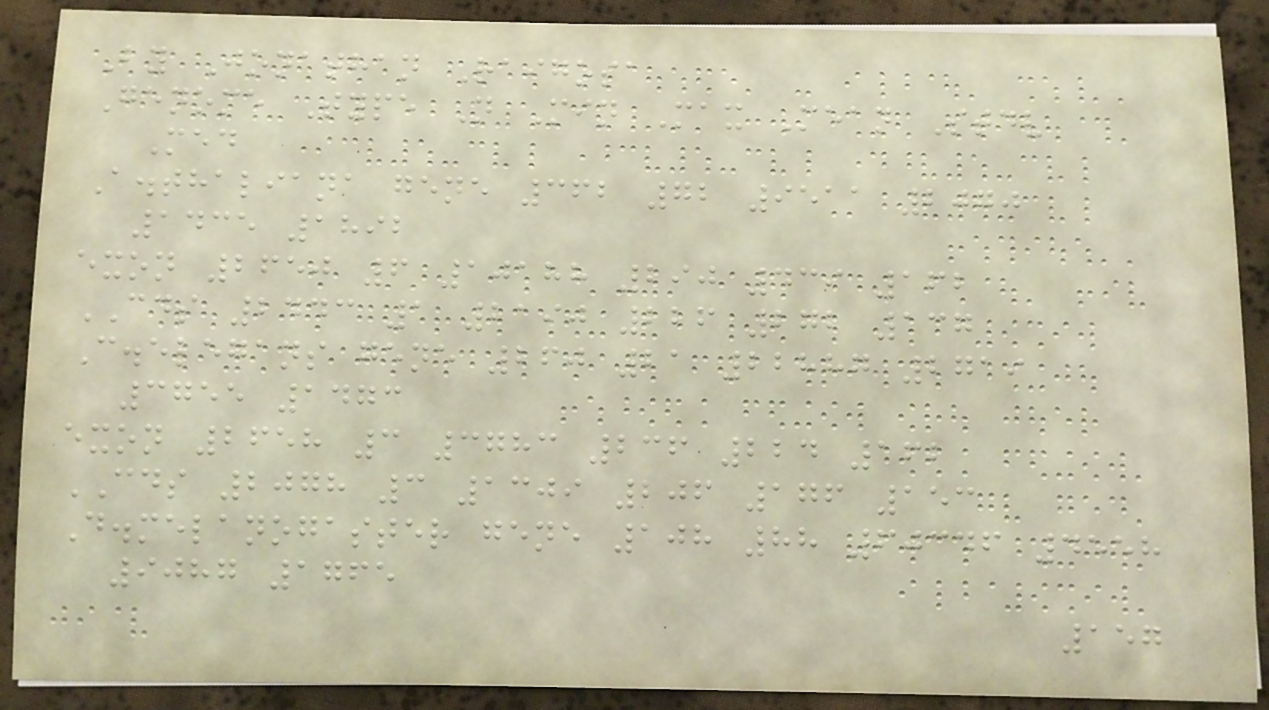By Jonathan Raigosa
Genome Type N Min Max Mean Stdv
Med
A.thaliana gene 362 72 9511 2070
1435 1892
exon 2650 6 10188 290 439 162
CDS 2443 1 2190 226 272 137
C.elegans gene 260 21 22887 2719
3755 1473
exon 2658 3 3783 236 224 162
CDS 2078 3 1309 206 176 153
D.melanogaster gene 108 88 60346 4558
9087 1765
157
